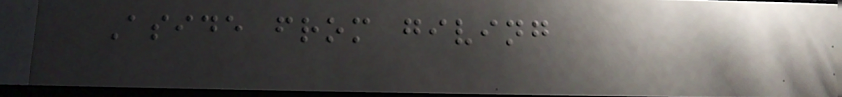Aside from giving
